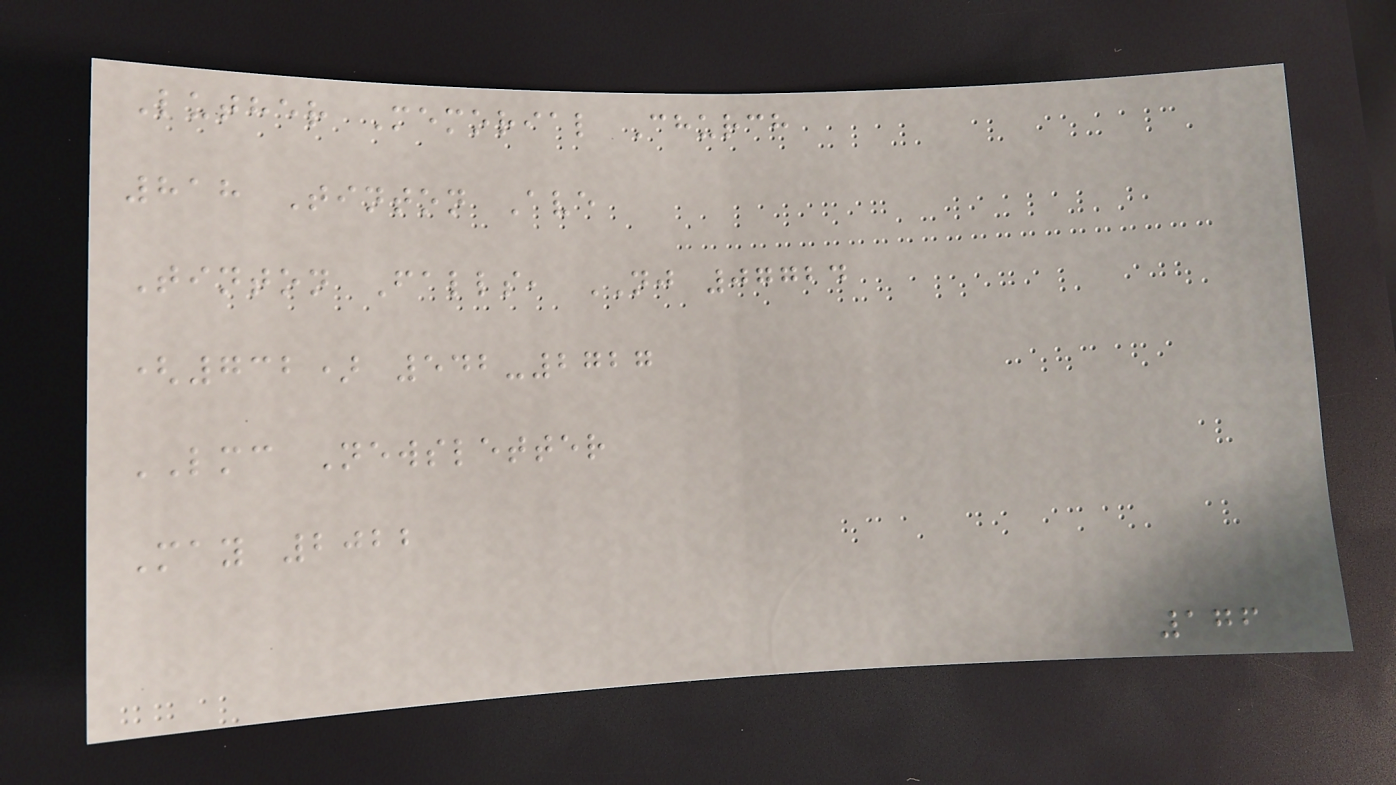Luther Memorial Church
818 Tinton Ave
Tinton Falls, NJ 07724
(732) 542-2727
LMC Newsletter
May 2022
176
